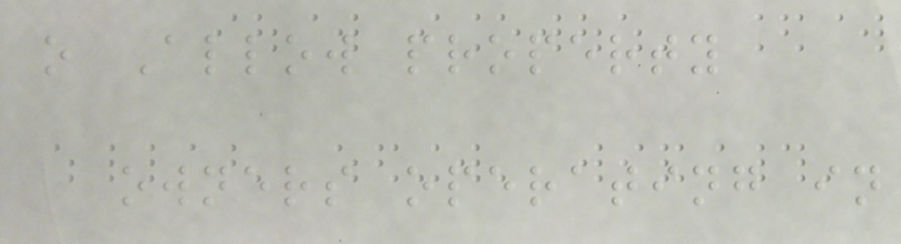o Allow property
owners operating in
